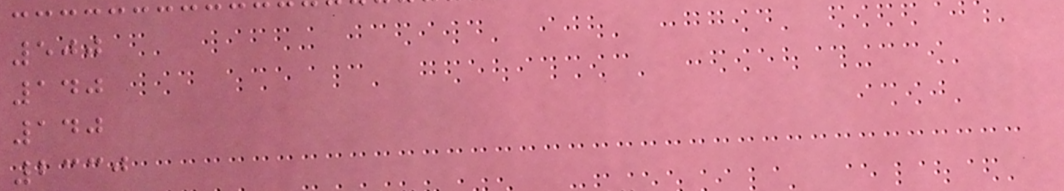500
140
140
2330
